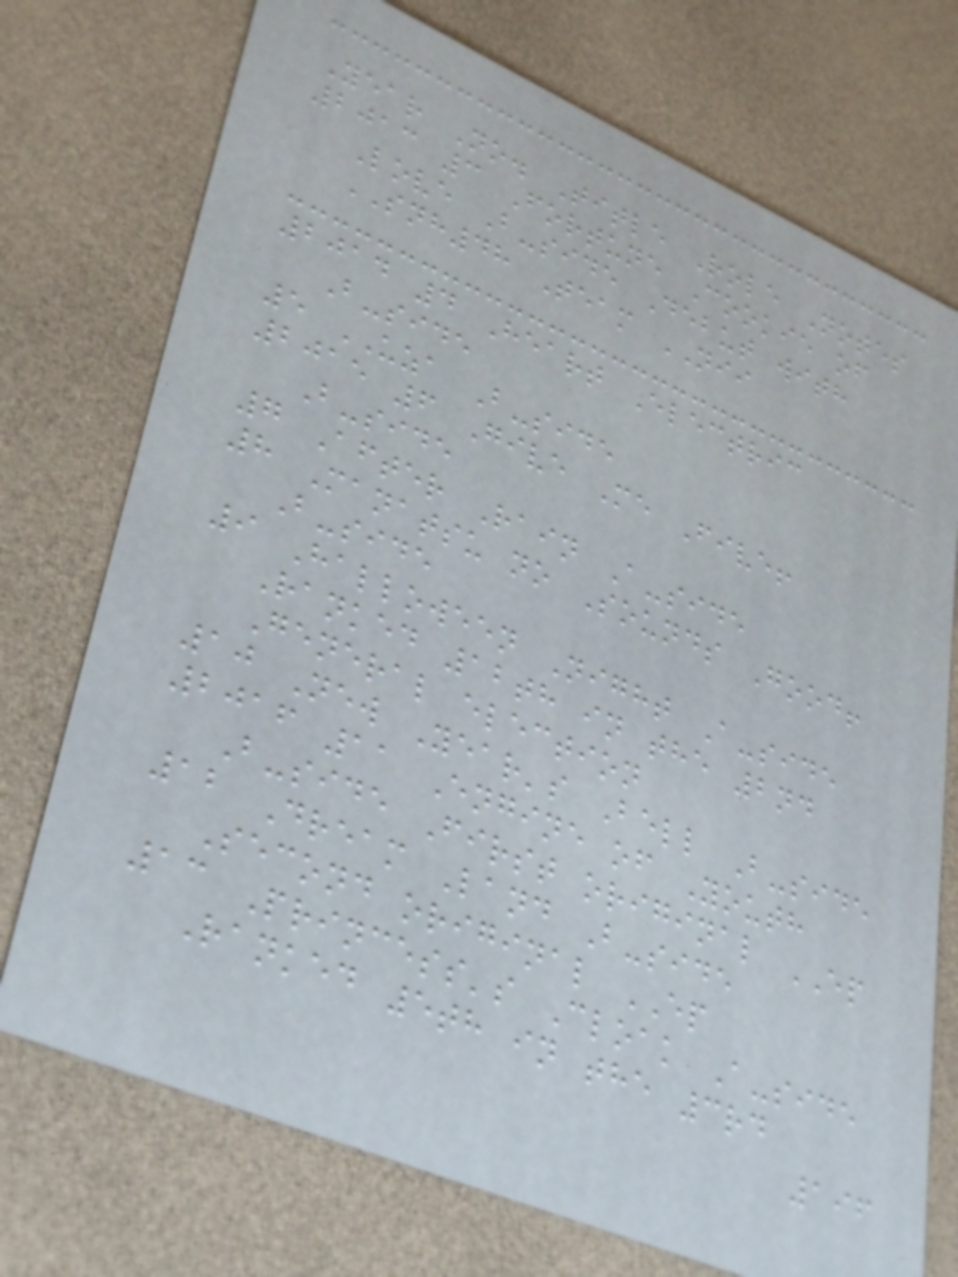Year No. Title Role Notes
2013 3 Fortune Cookie of
Love B-side Debut with
SNH48 Team NII
2014 4 Heart Electric
B-side
5 UZA B-side
2015 6 Give Me Five!
B-side
7 After Rain A-side
8 Manatsu no Sounds Good!
B-side
9 Halloween Night A-side
Ranked 12th in the 2nd
General election
10 New Year's Bell B-side
2016 11 Engine of Youth
B-side First original EP
12 Dream Land B-side
Second original EP
13 Princess's Cloak A-side
Ranked 5th in the 3rd
196
